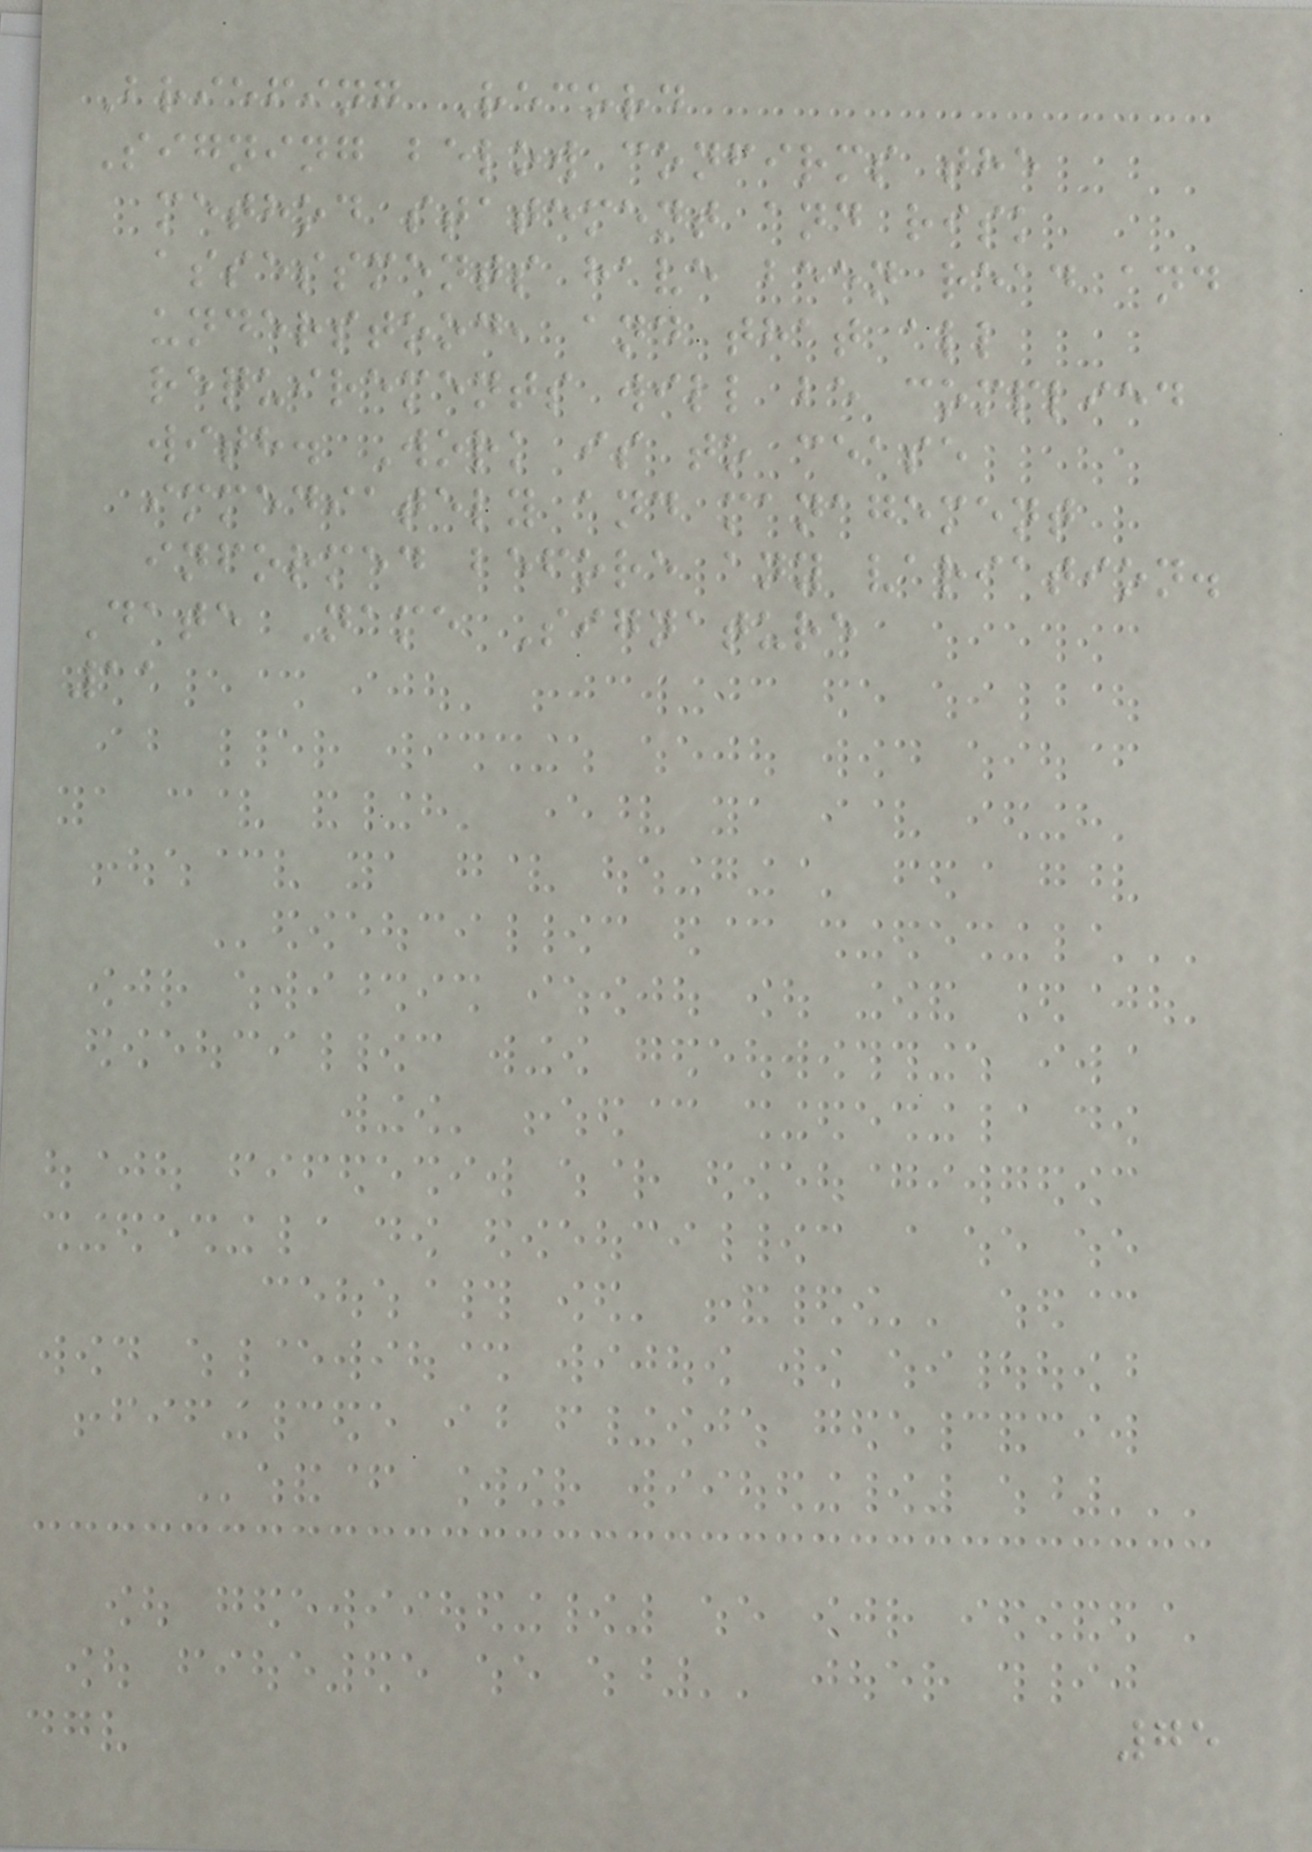Briefing Record
Signing below confirms the
method statement and risk
assessments have been read and
understood, and that all
requirements will be complied
with. Work is to cease
immediately and management
informed before any variation.
Date Name Signature
11
75
